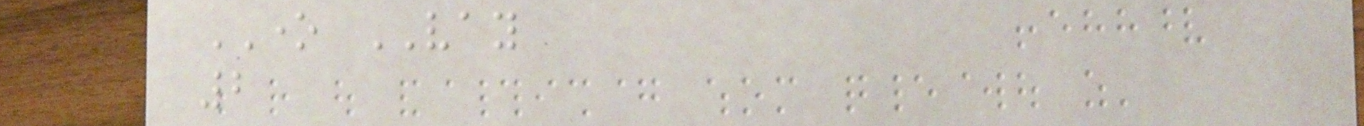ONE VAY
2
